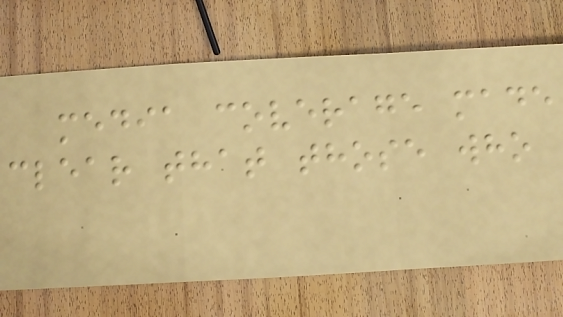media coverage made
clear that those who
